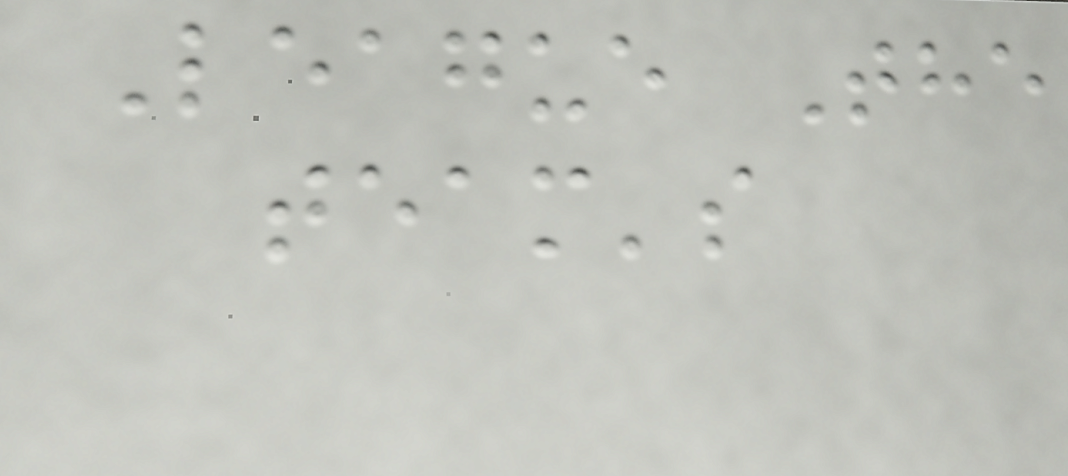League The
team's
